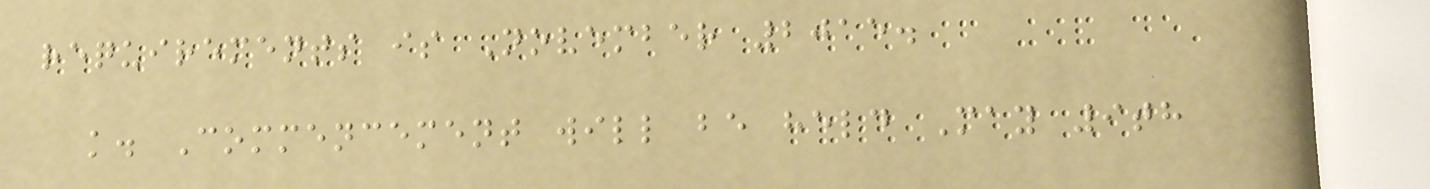requirements is November 2015.
k. Commencement will be held May 9th
